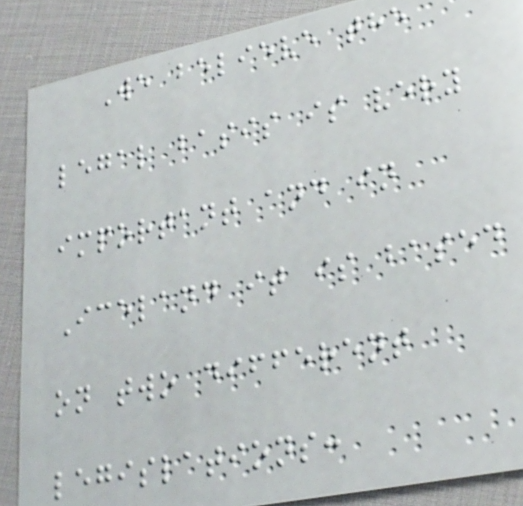We believe the
legal basis is very
important and in
Iceland it is based
on two different
legislations:
